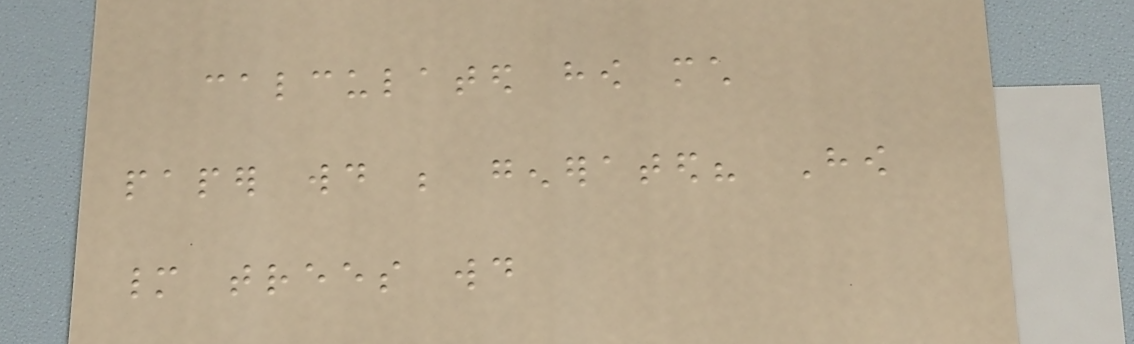calculated how much
paper would be generated? How
many trees would
